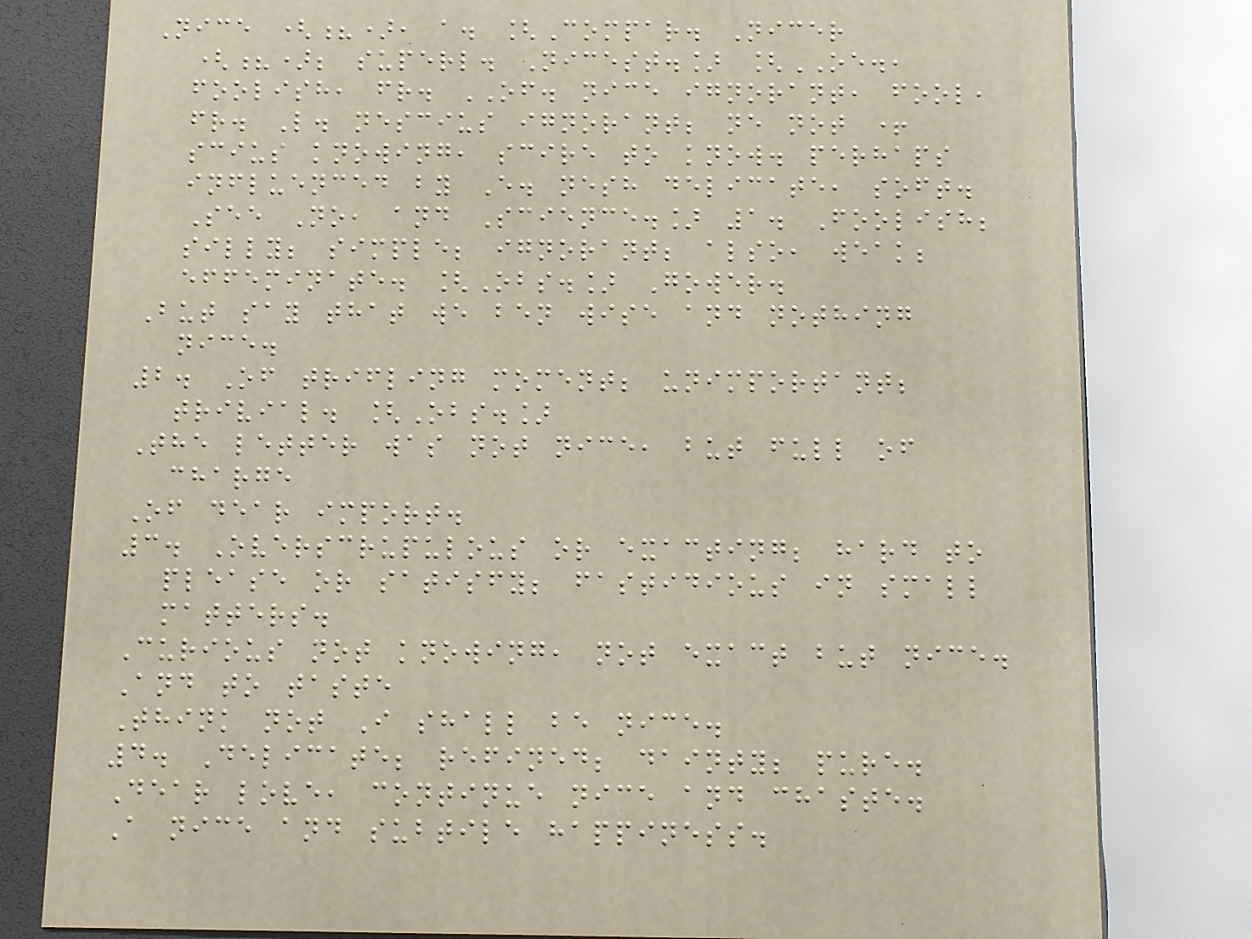Nice (?), a. [Compar. Nicer
(?); superl. Nicest.] [OE.,
foolish, fr. OF. nice ignorant, fool,
fr. L. nescius ignorant; ne not +
scius knowing, scire to know. perhaps
influenced by E. nesh delicate, soft.
See No, and Science.] 1. Foolish;
silly; simple; ignorant; also, weak;
effeminate. [Obs.] Gower.
But say that we ben wise and nothing
nice.
2. Of trifling moment; unimportant;
trivial. [Obs.]
The letter was not nice, but full of
charge
Of dear import.
3. Overscrupulous or exacting; hard to
please or satisfy; fastidious in small
matters.
Curious not knowing, not exact but nice.
And to taste
Think not I shall be nice.
4. Delicate; refined; dainty; pure.
Dear love, continue nice and chaste.
A nice and subtile happiness.
